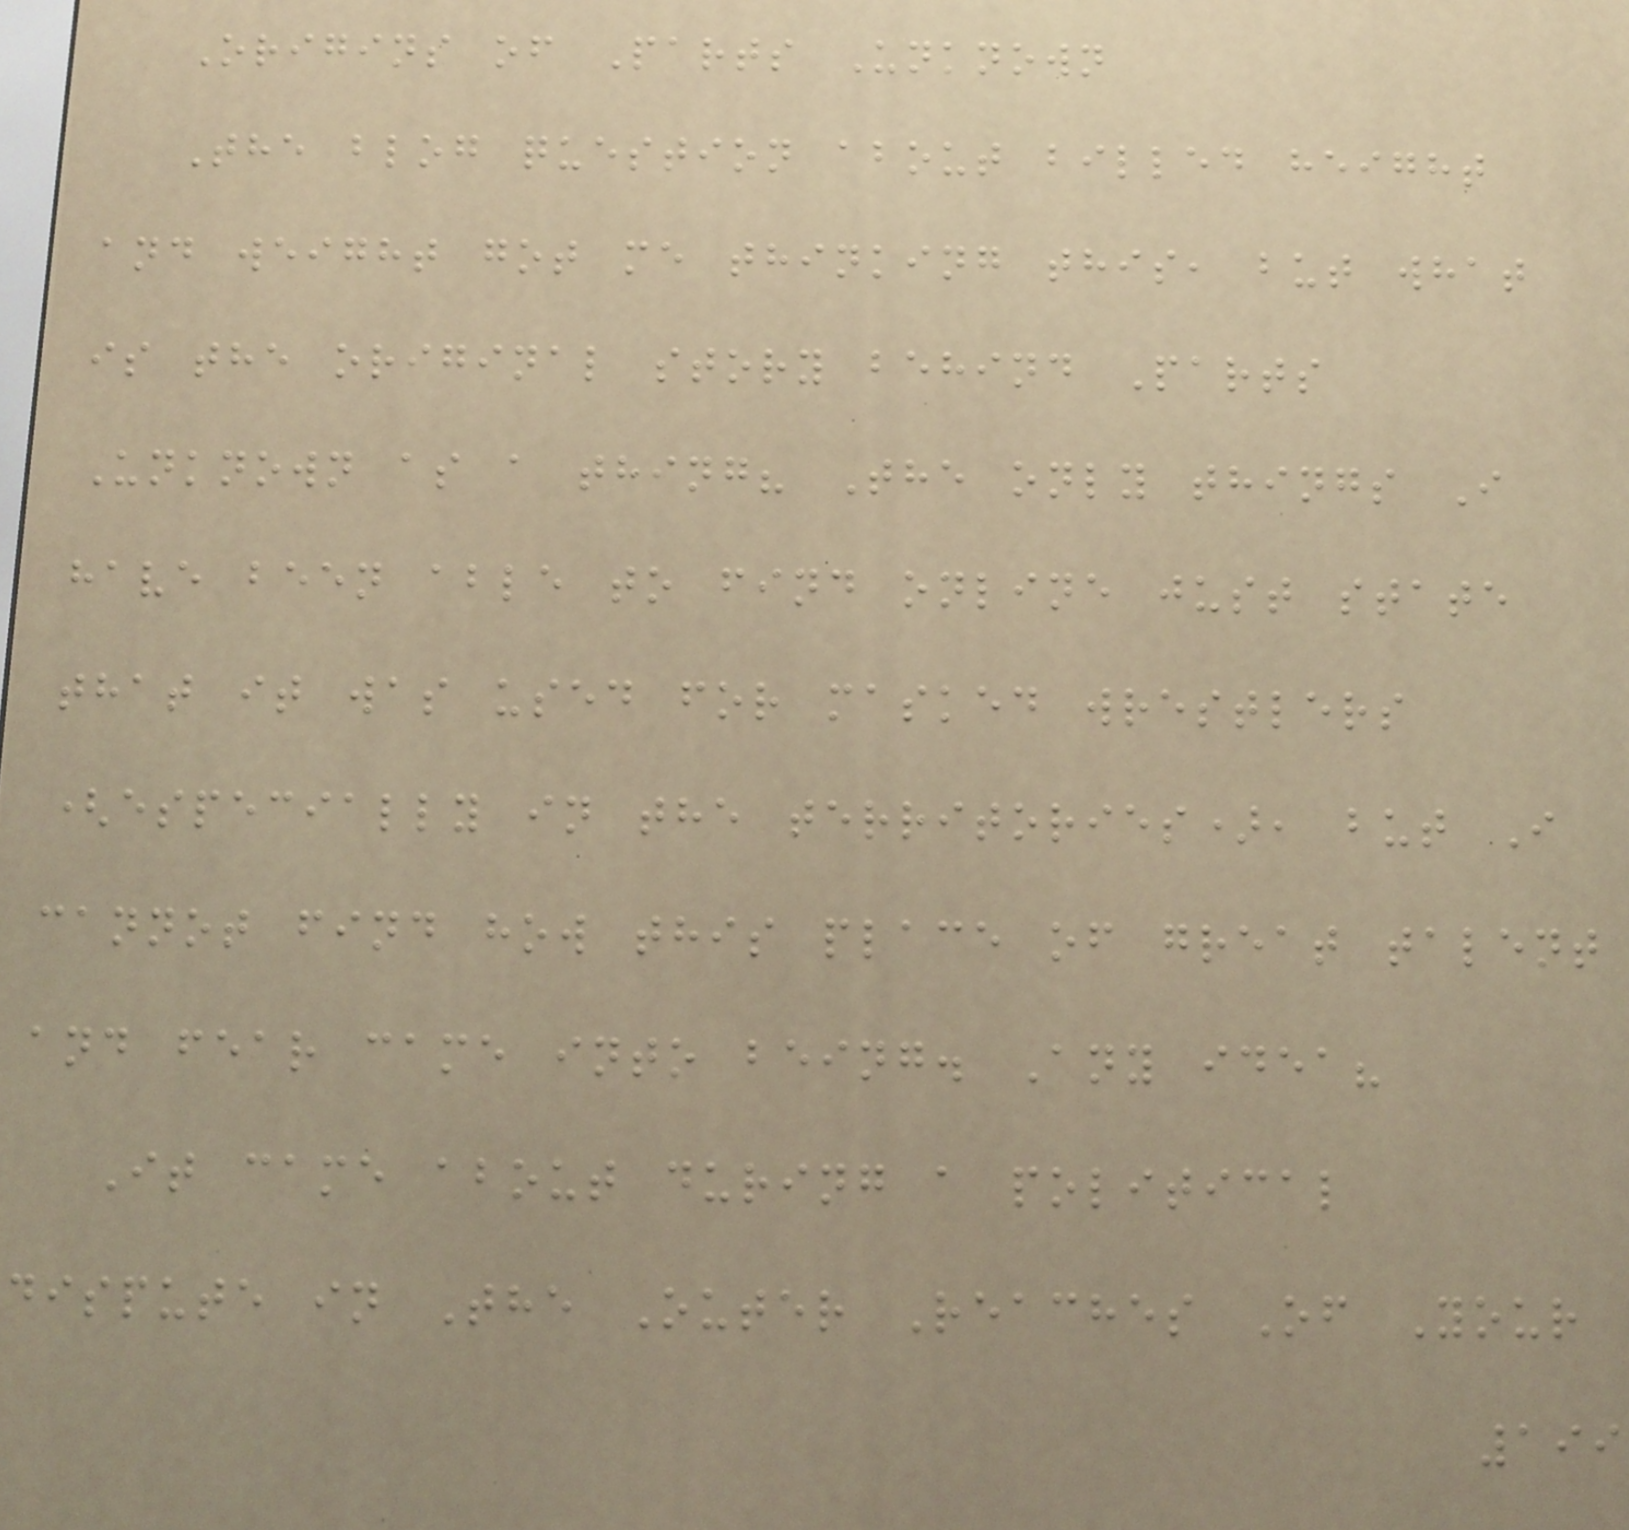Origins of Parts Unknown
The blog question about billed height
and weight got me thinking this, but what
is the original story behind Parts
Unknown as a thing? The only things I
have been able to find online just state
that it was used for masked wrestlers
(especially in the territories), but I
cannot find how this place of great talent
and fear came into being. Any idea?
It came about during a political
dispute in The Outer Reaches Of Your
199
